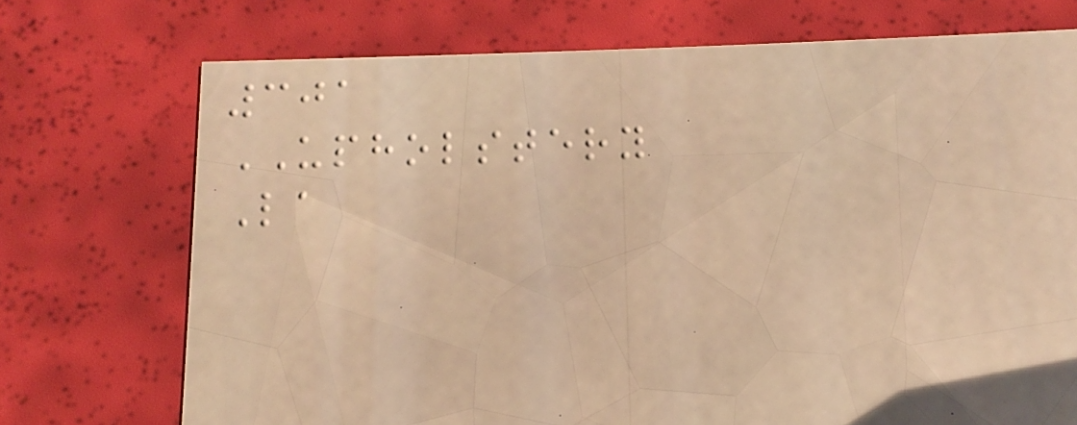301
UPHOLSTERY
La
